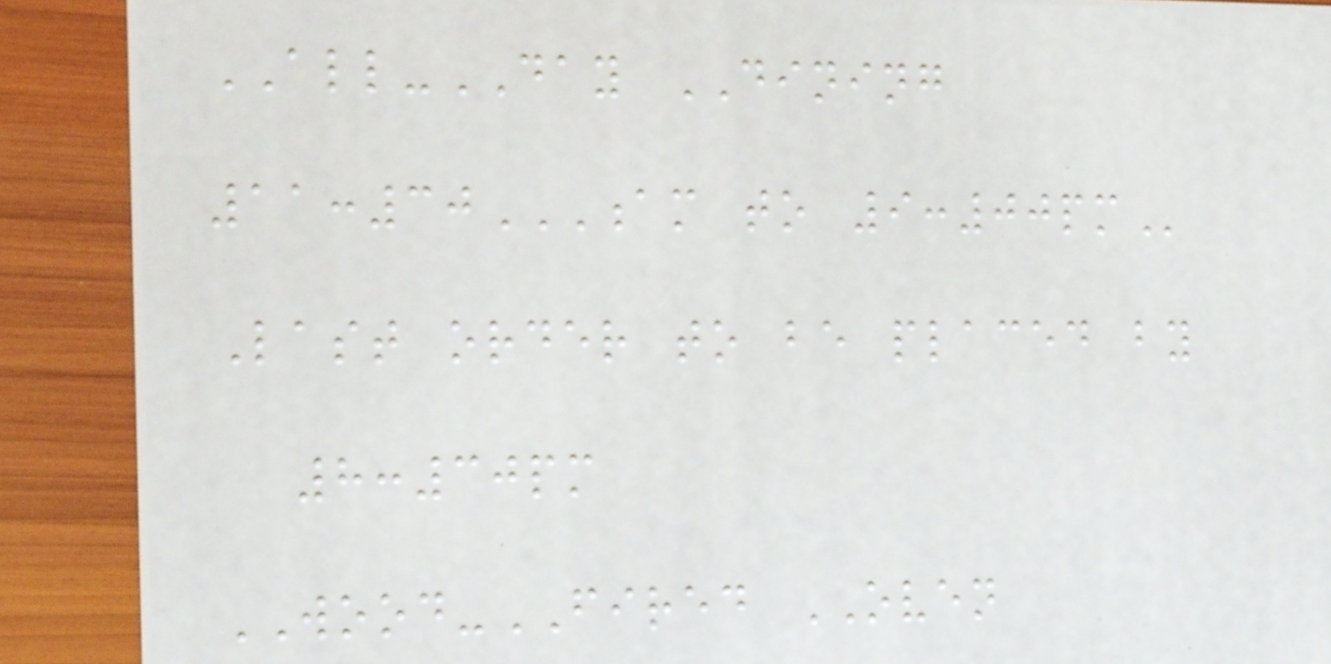ALL-DAY DINING
11:30AM TO 9:00PM
Last order to be placed by
8:30pm
WOOD-FIRED OVEN
